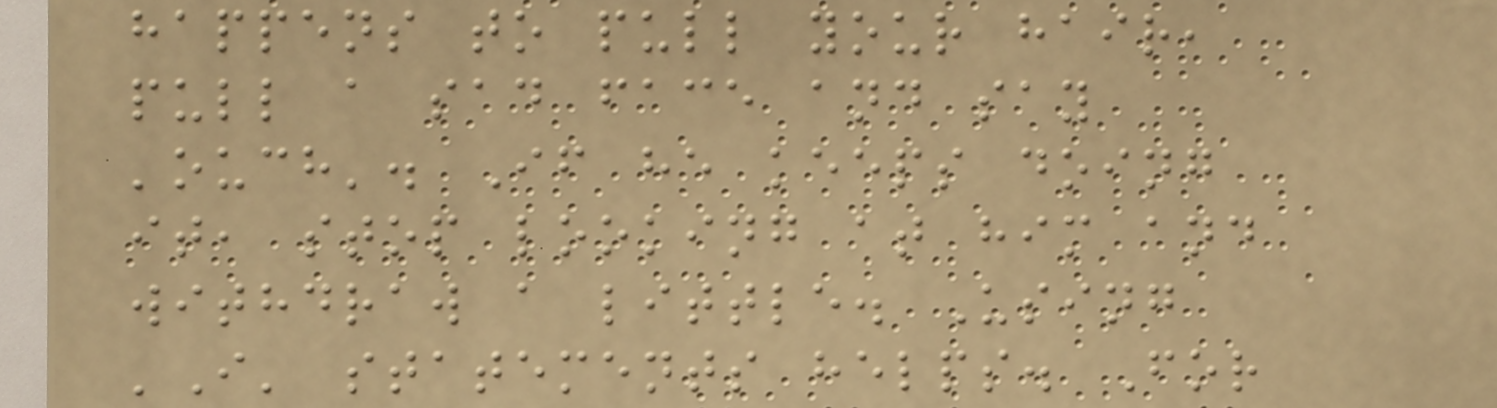happens to pull your hair,
pull a sad face and say
'ouch'. If he keeps doing
it, stop looking at him and
withdraw a little. Using
'I' statements helps. For
